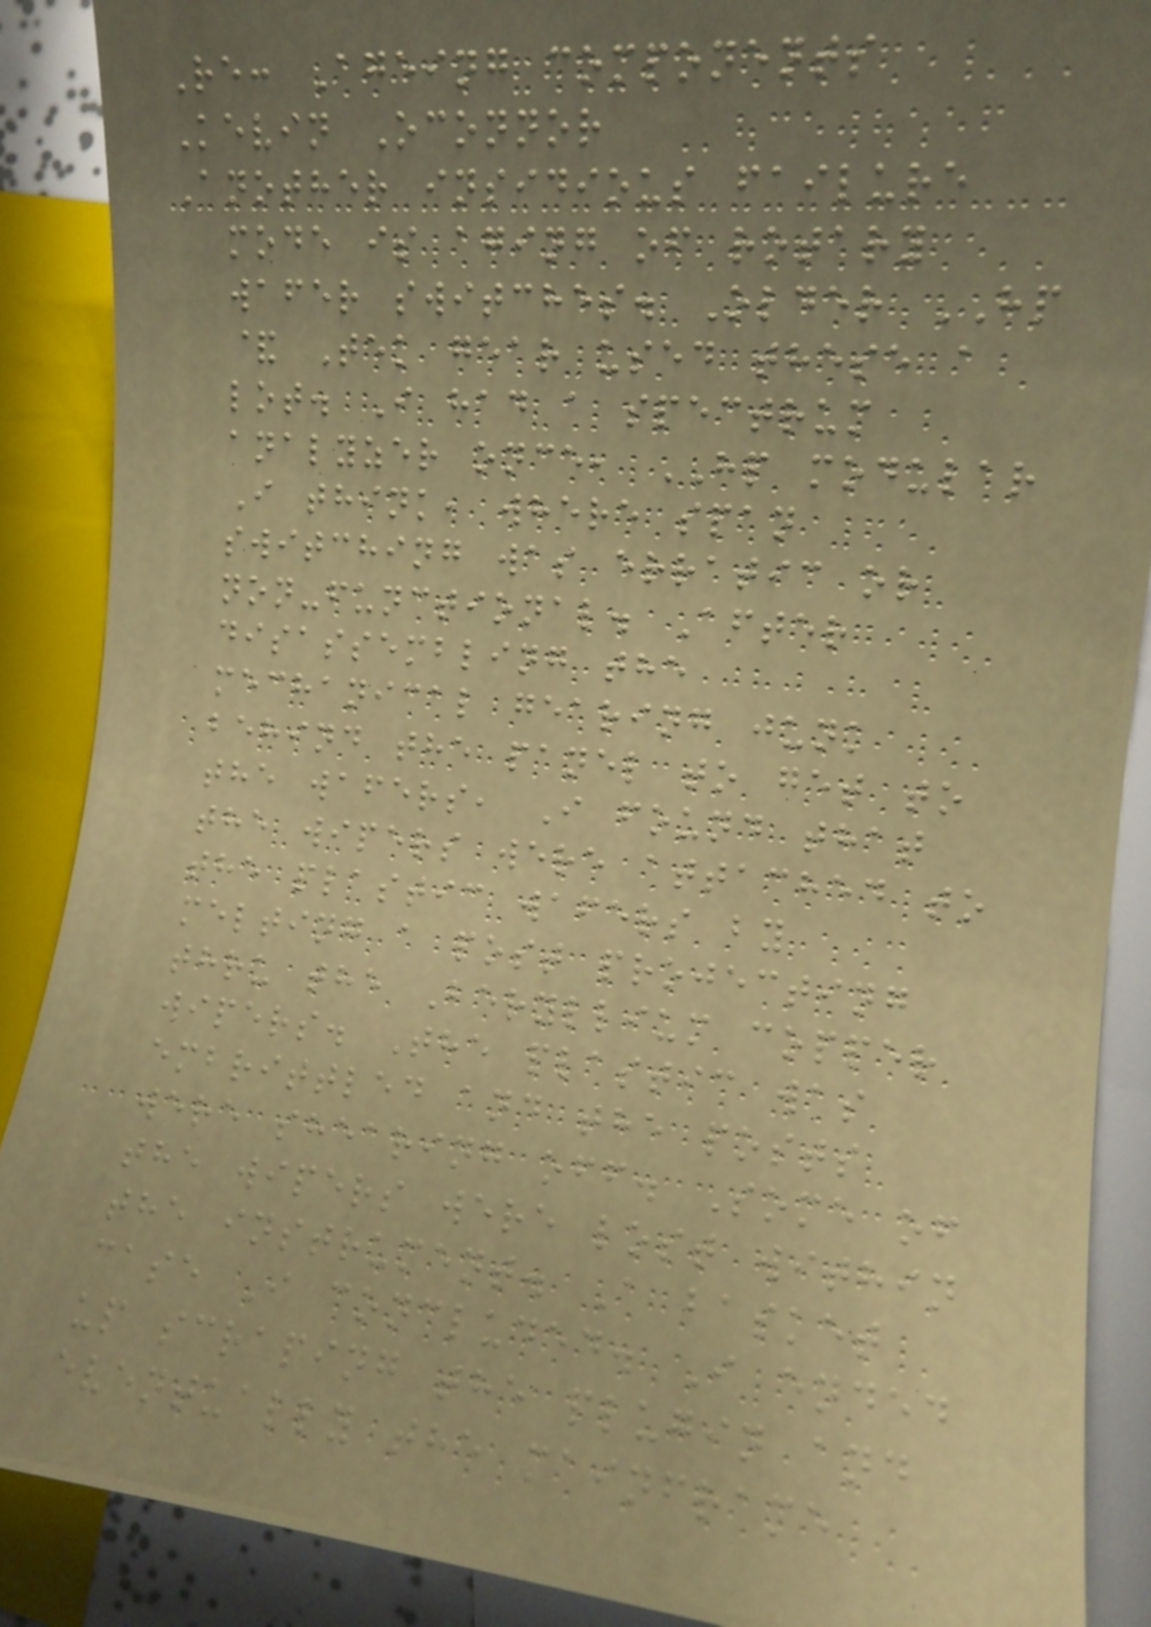Re: Ageing components
Kevin Oconnor
Another insidious failure
mode is aging of rotary
wafer switches. Older HP
& Tek gear used these a
lot. I had a spectrum
analyzer once, HP modular
I think, where span
switching was erratic or
non-functional. After
disassembling the
mechanical gearing junk
behind the panel to get to
the wafers, I found that
the wipers were attached to
the plastic wafers by
melting a post projecting
thru the Beryllium copper
wipers. The plastic was
embrittled and the posts
were shearing off. Some of
the wipers were lost within
the instrument. A basket
case I concluded. I ended
up scraping the plugin and
eventually the mainframe
